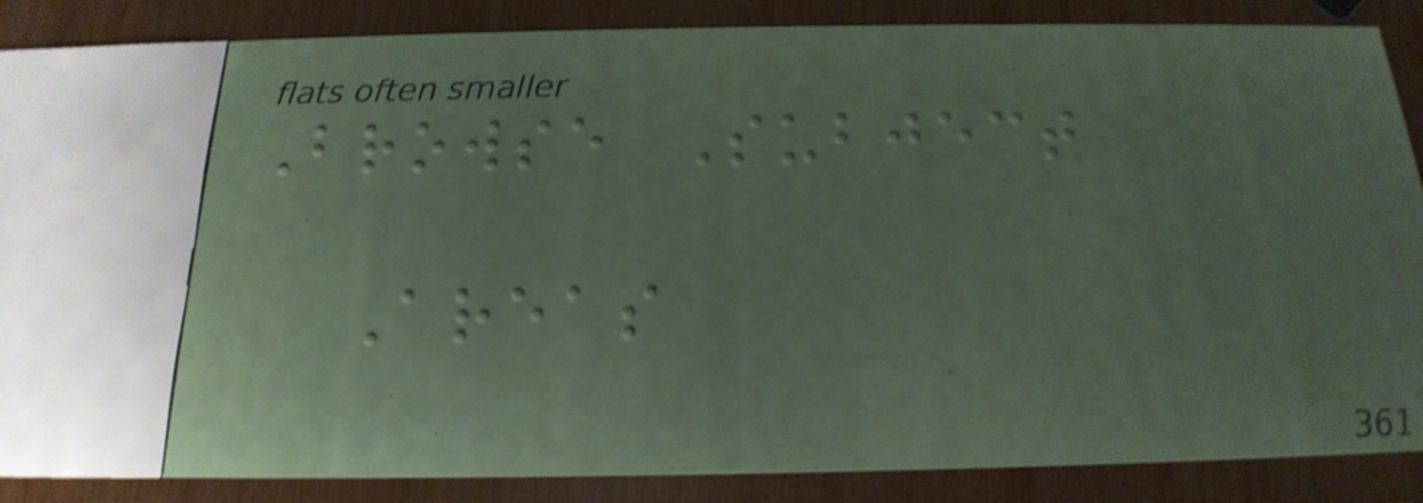Browse Subject
Areas
